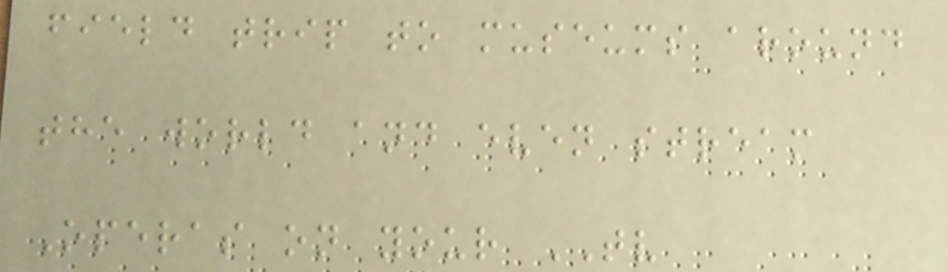field trip to museums around
the world and even stream
Operas on your TV
